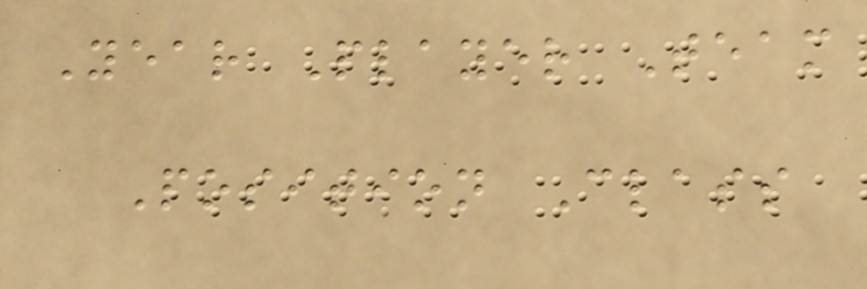Year Player Team
Position Class
